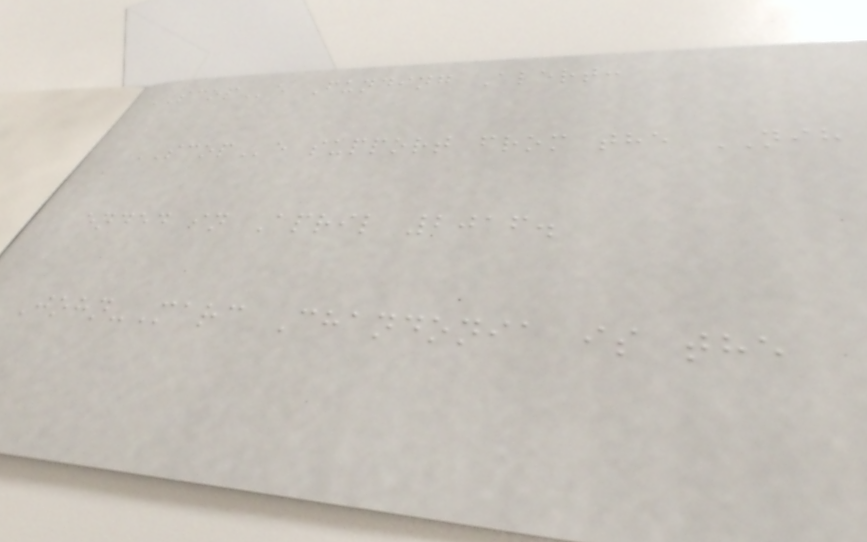SCOPe Funding Alert:
SCOPe support from the NIH
ended in April 2016.
John-Marc Chandonia is the
